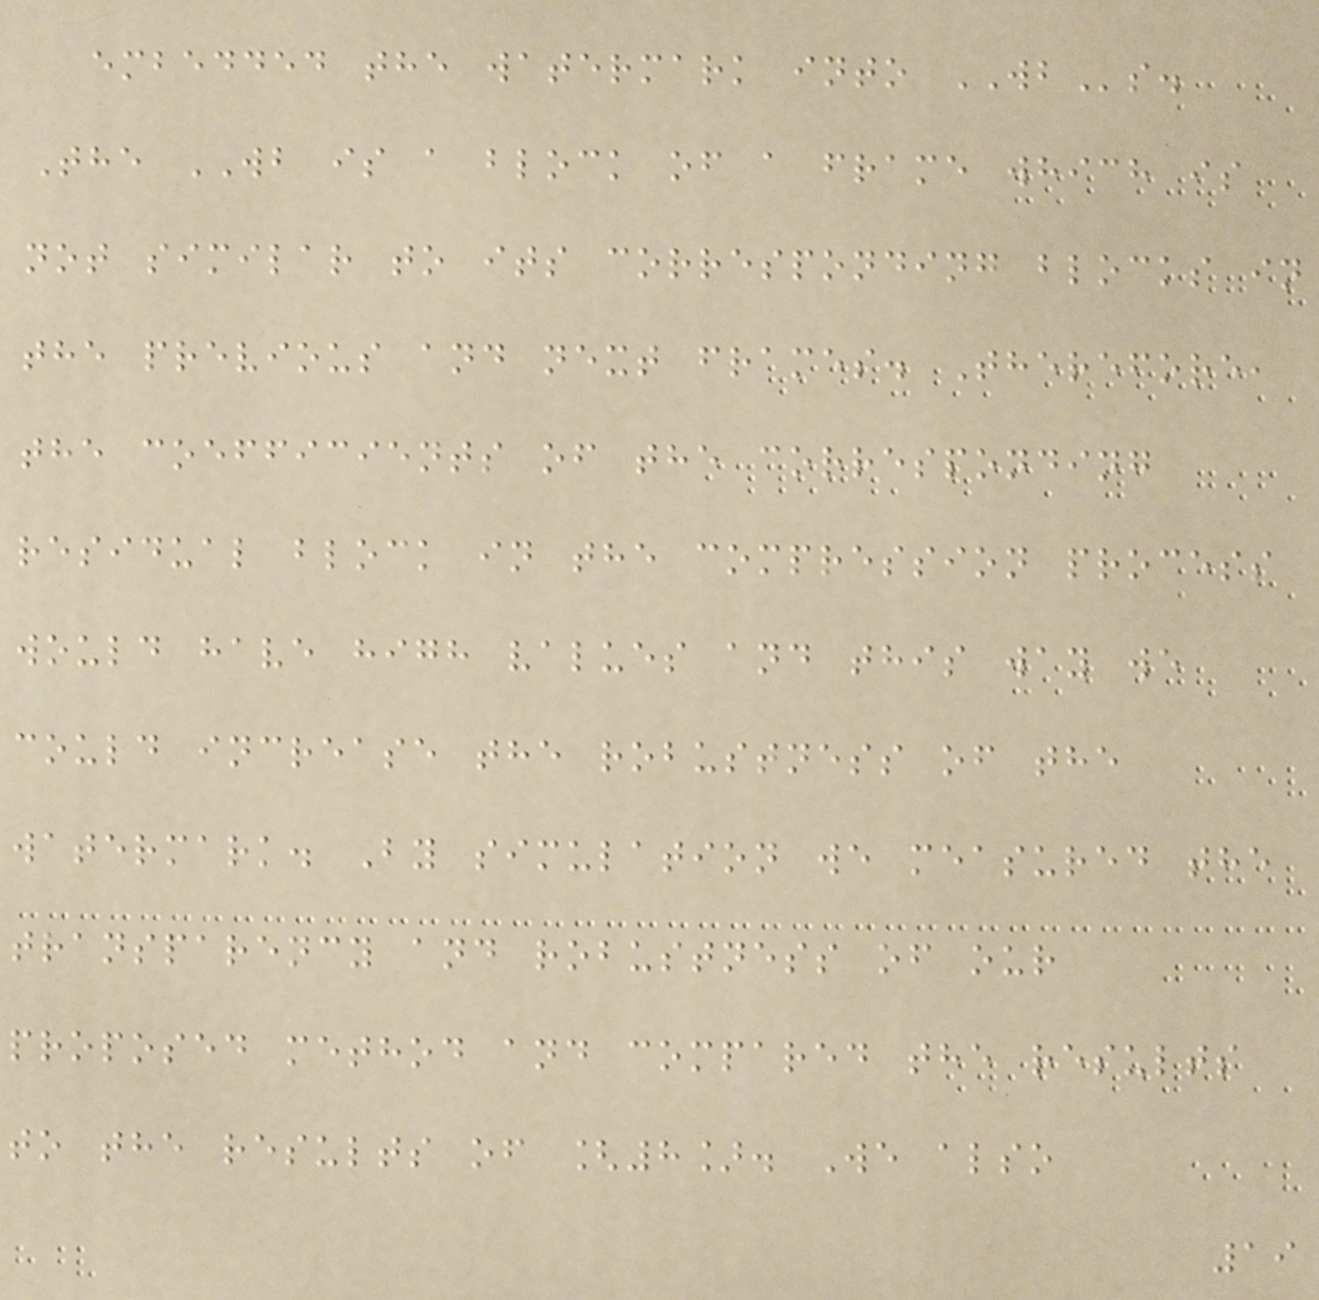embedded the watermark into WBs.
The WB is a block of a frame which is
not similar to its corresponding blocks in
the previous and next frames. Therefore,
the coefficients of the corresponding
residual block in the compression process
would have high values and this way we
could increase the robustness of the
watermark. By simulation we measured the
transparency and robustness of our
proposed method and compared the results
to the results of [8]. We also
19
